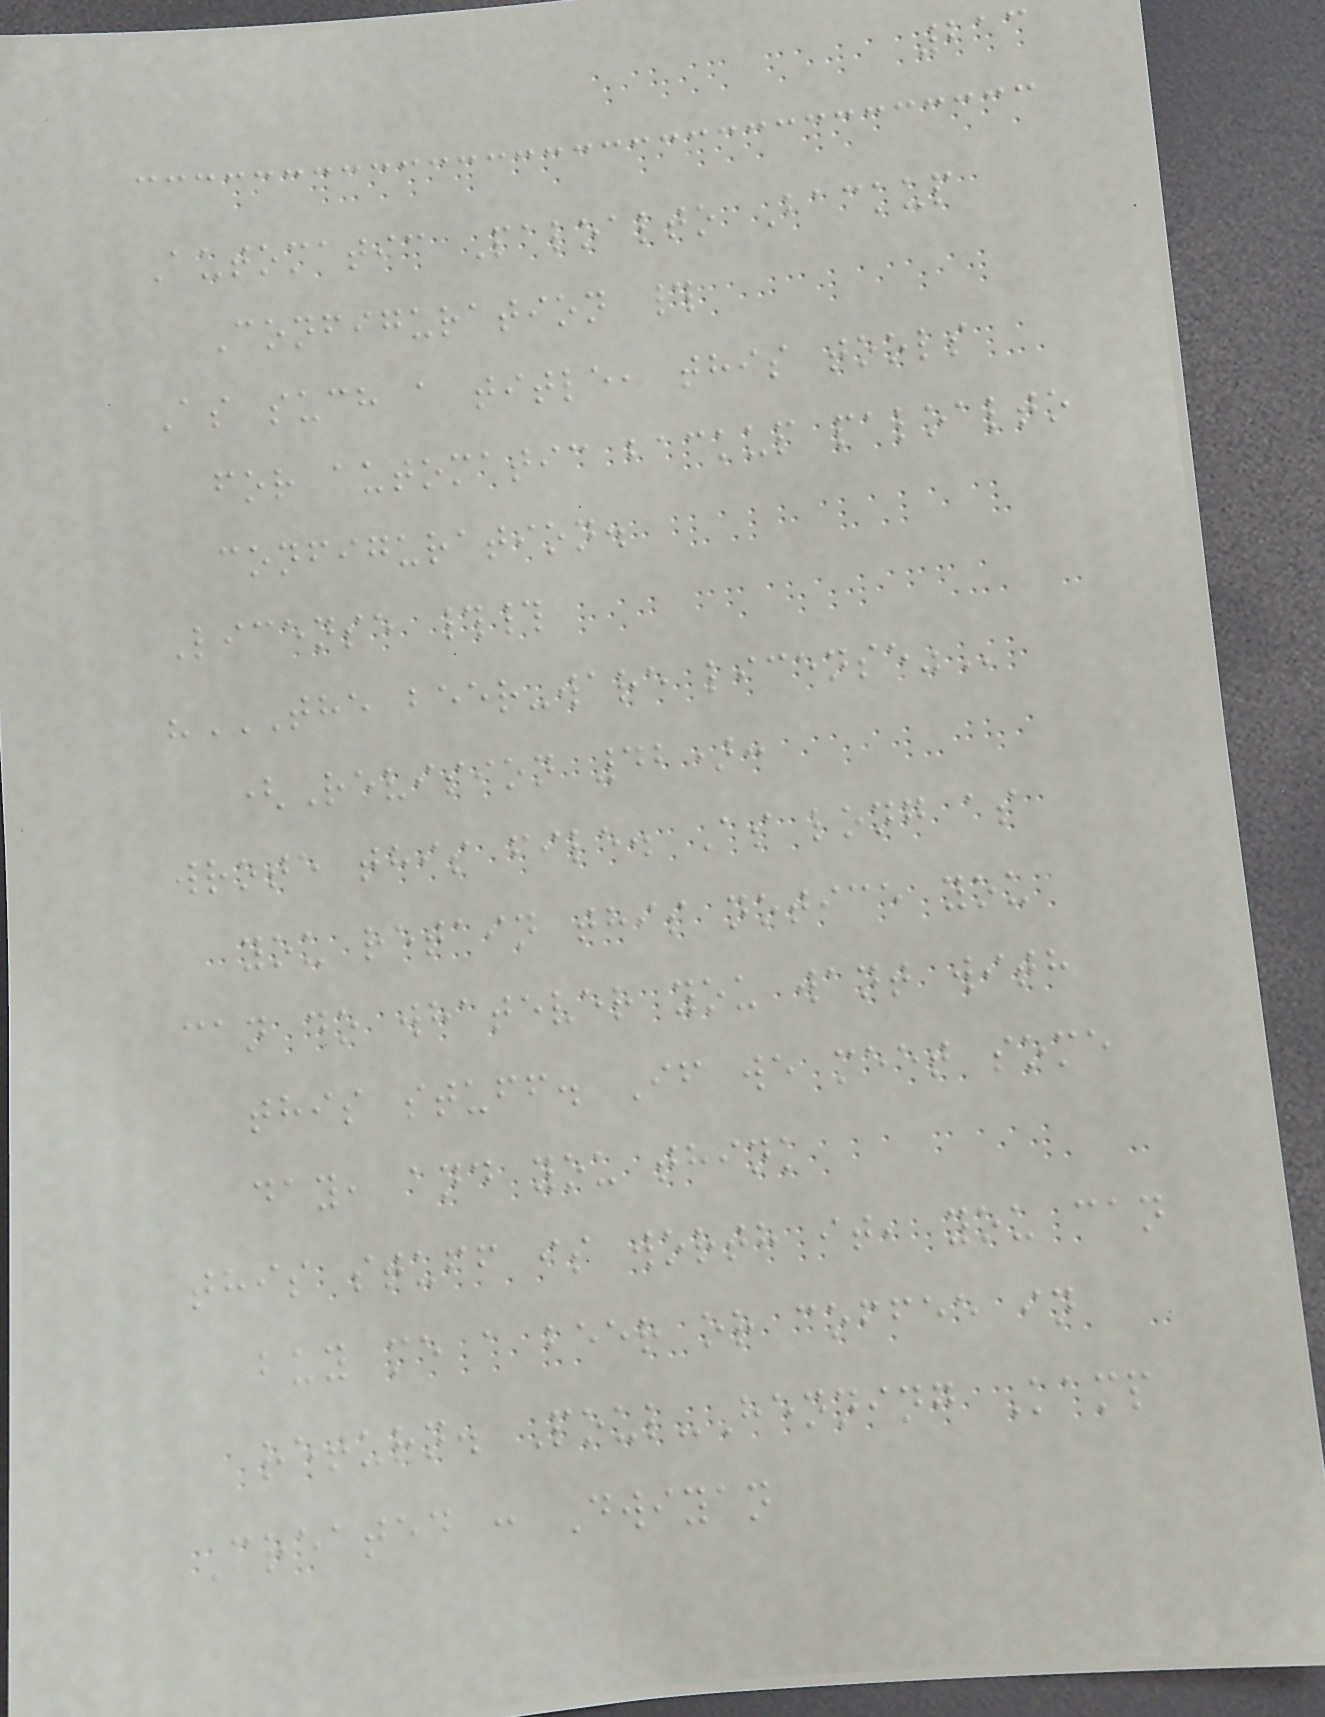213
Automatic Paloalto Backup
Configuration #
As such a title, this tools
for automatic backup paloalto
configuration.
License ##
"THE BEER-WARE LICENSE"
(Revision 42):
wrote this file. As long as
you retain this notice you
can do whatever you want with
this stuff. If we meet some
day, and you think
this stuff is worth it, you can
buy me a beer or coffee in
return. Poul-Henning Kamp
Created : Dwiyan
